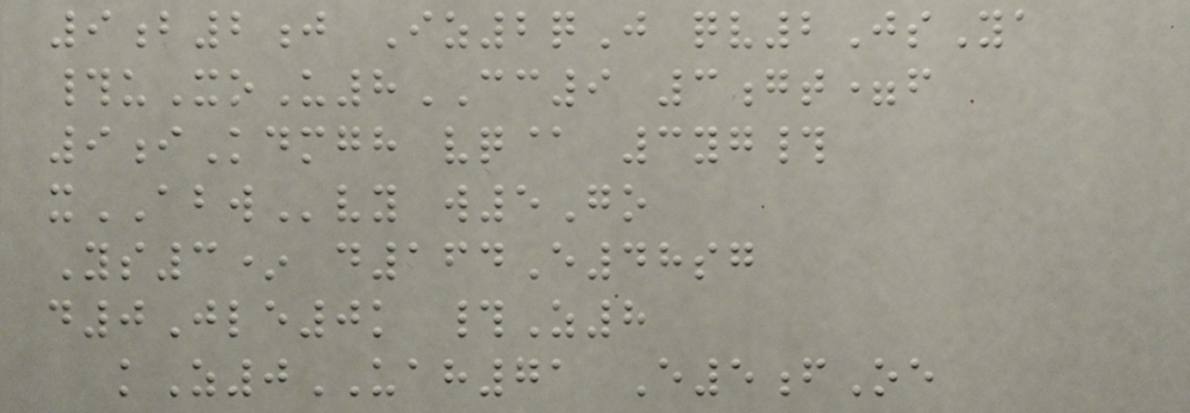9b2j Iz2qJ qv2JsYa
#uXoU8CC9 3gt=f
9iKdmgh vq@ 3yg#
xABWvy w5Go
Ys3* d164E48sg
d0Jle0k #Z8
kZ0UAH71 E5fOe
